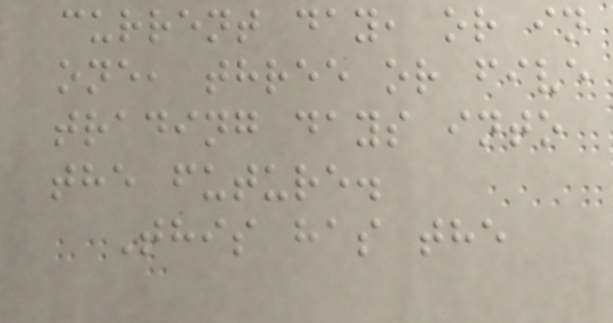current day, or in
one, three or five
trading days into
the future.
This has the
